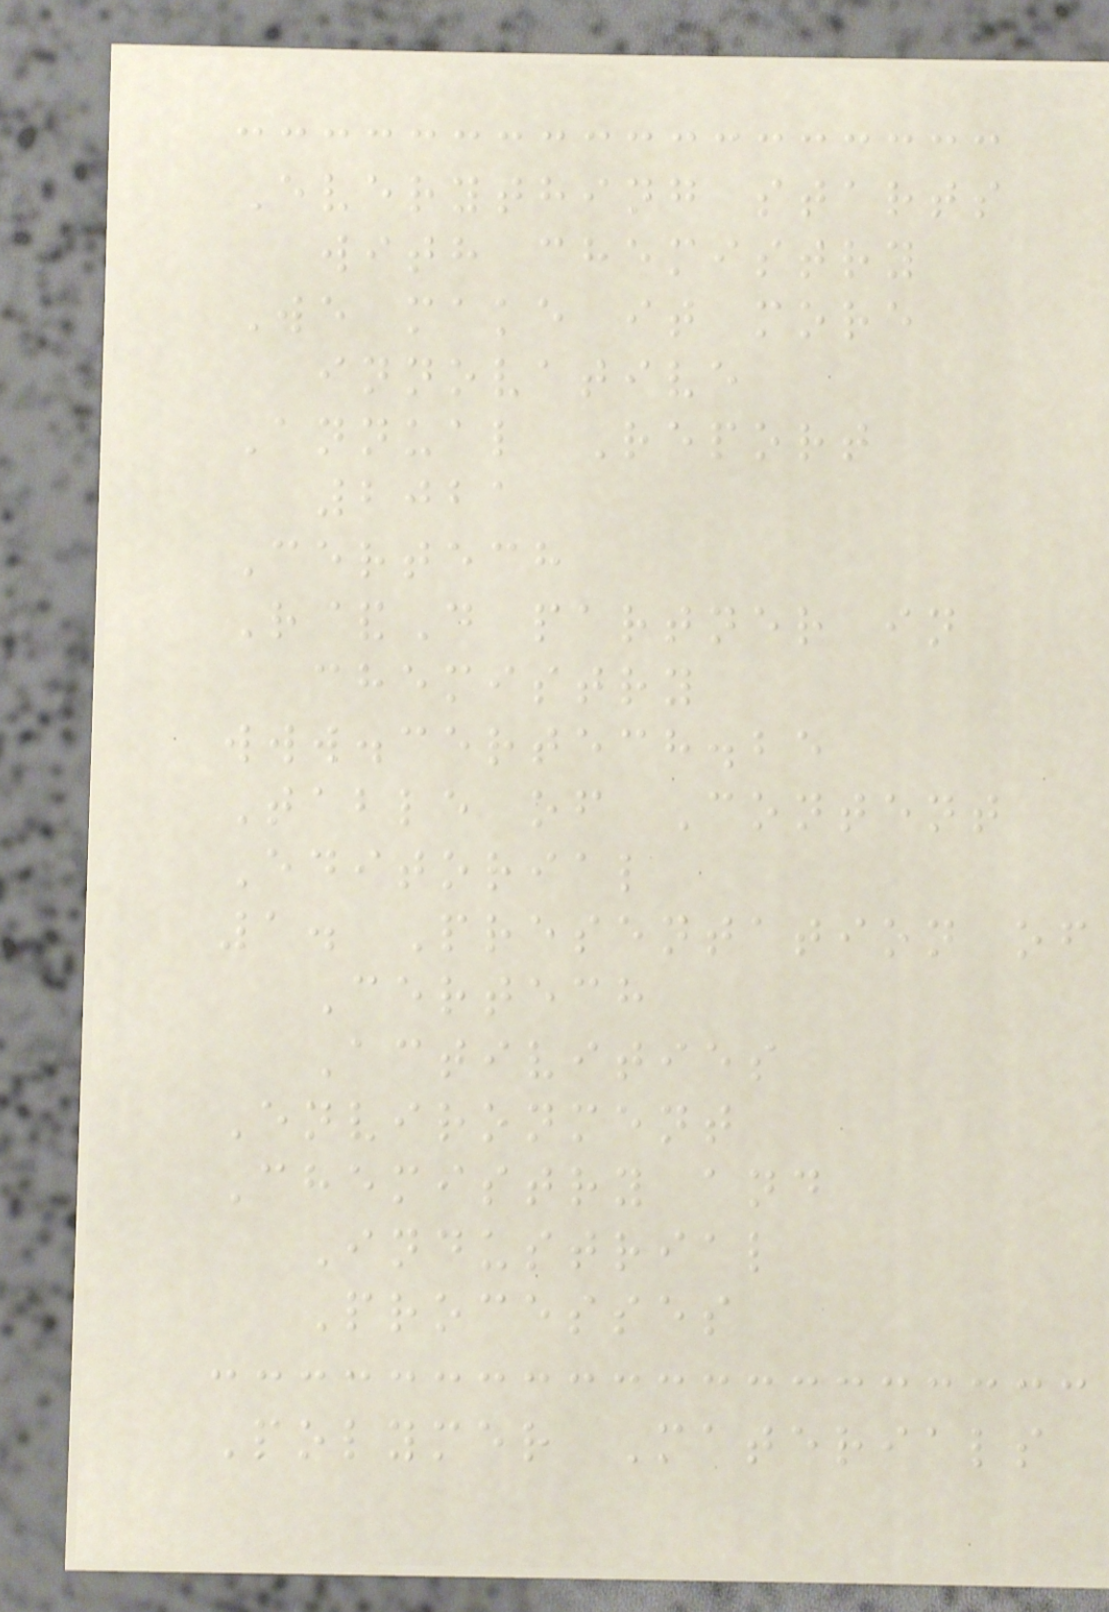Everything starts
with chemistry
We make it more
innovative
Annual Report
2021
Certech
R&D partner in
chemistry
www.certech.be
Table of Content
Editorial
1. Presentation of
Certech
Activities
Environment
Chemistry and
Industrial
Processes
Polymer Materials
